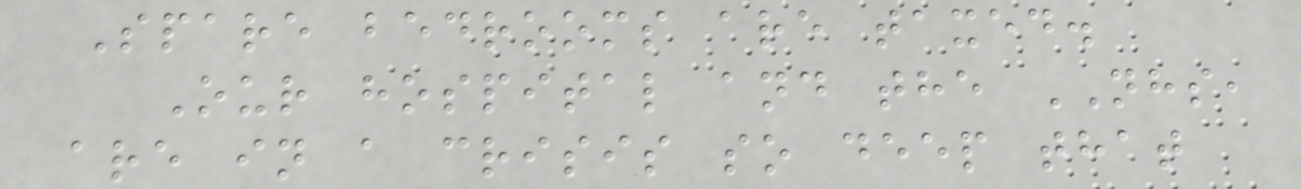Spare bedrooms are taxed.
Our hospital and the NHS,
are in a crisis so deep that
